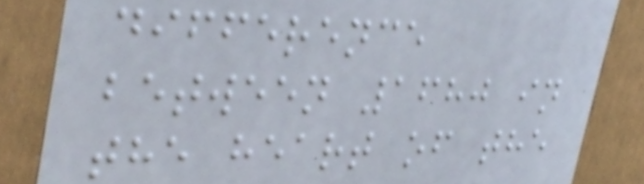difference
between 1680 in
the heart of the
